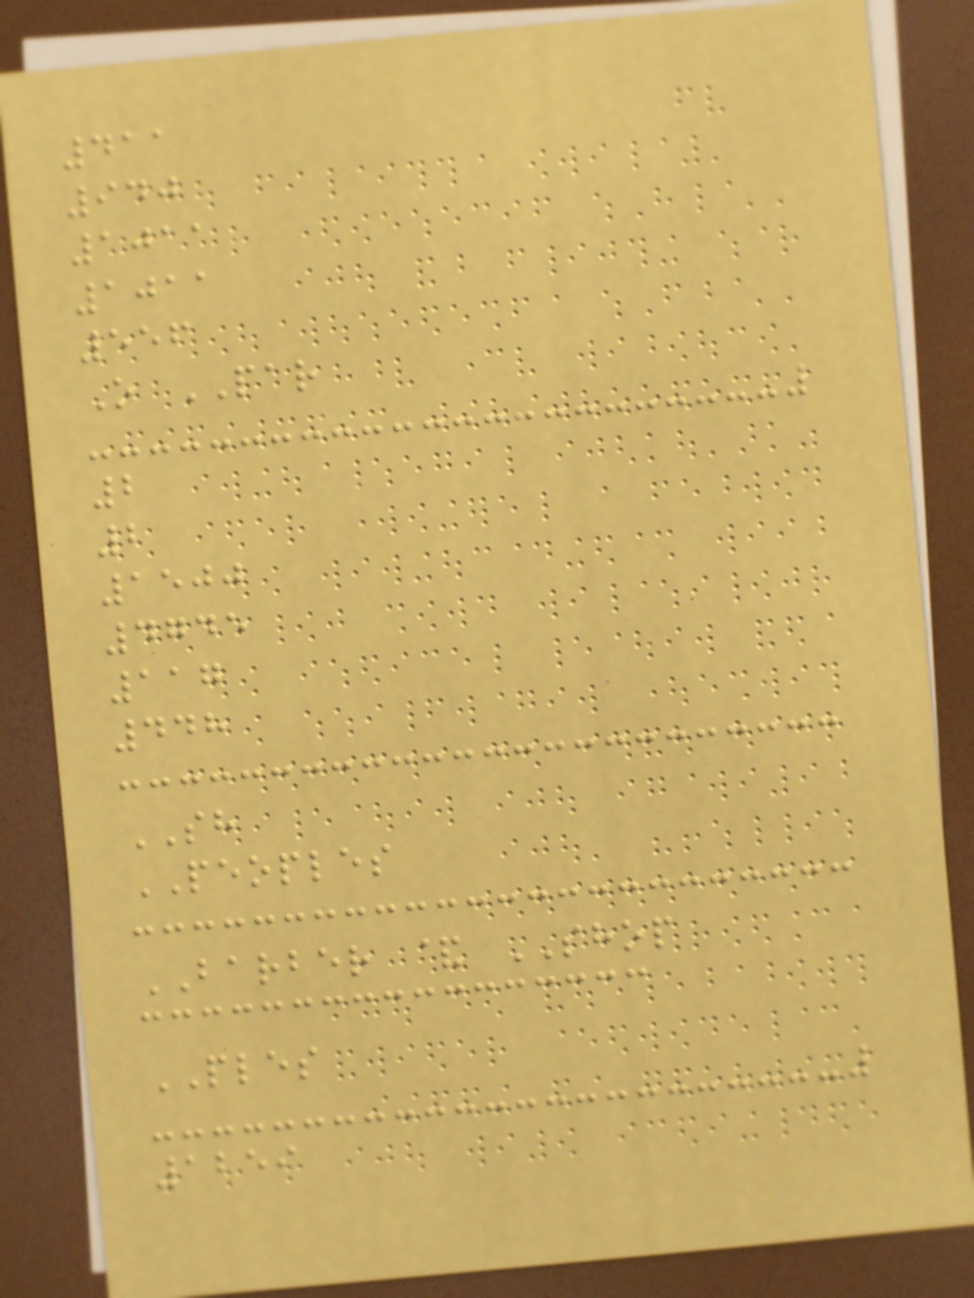411
940
1011
1011
556
O PAR
2
2
1500
4745
117
448
SH
PEOPLES
BARBER & SHOP
PLES
1259
